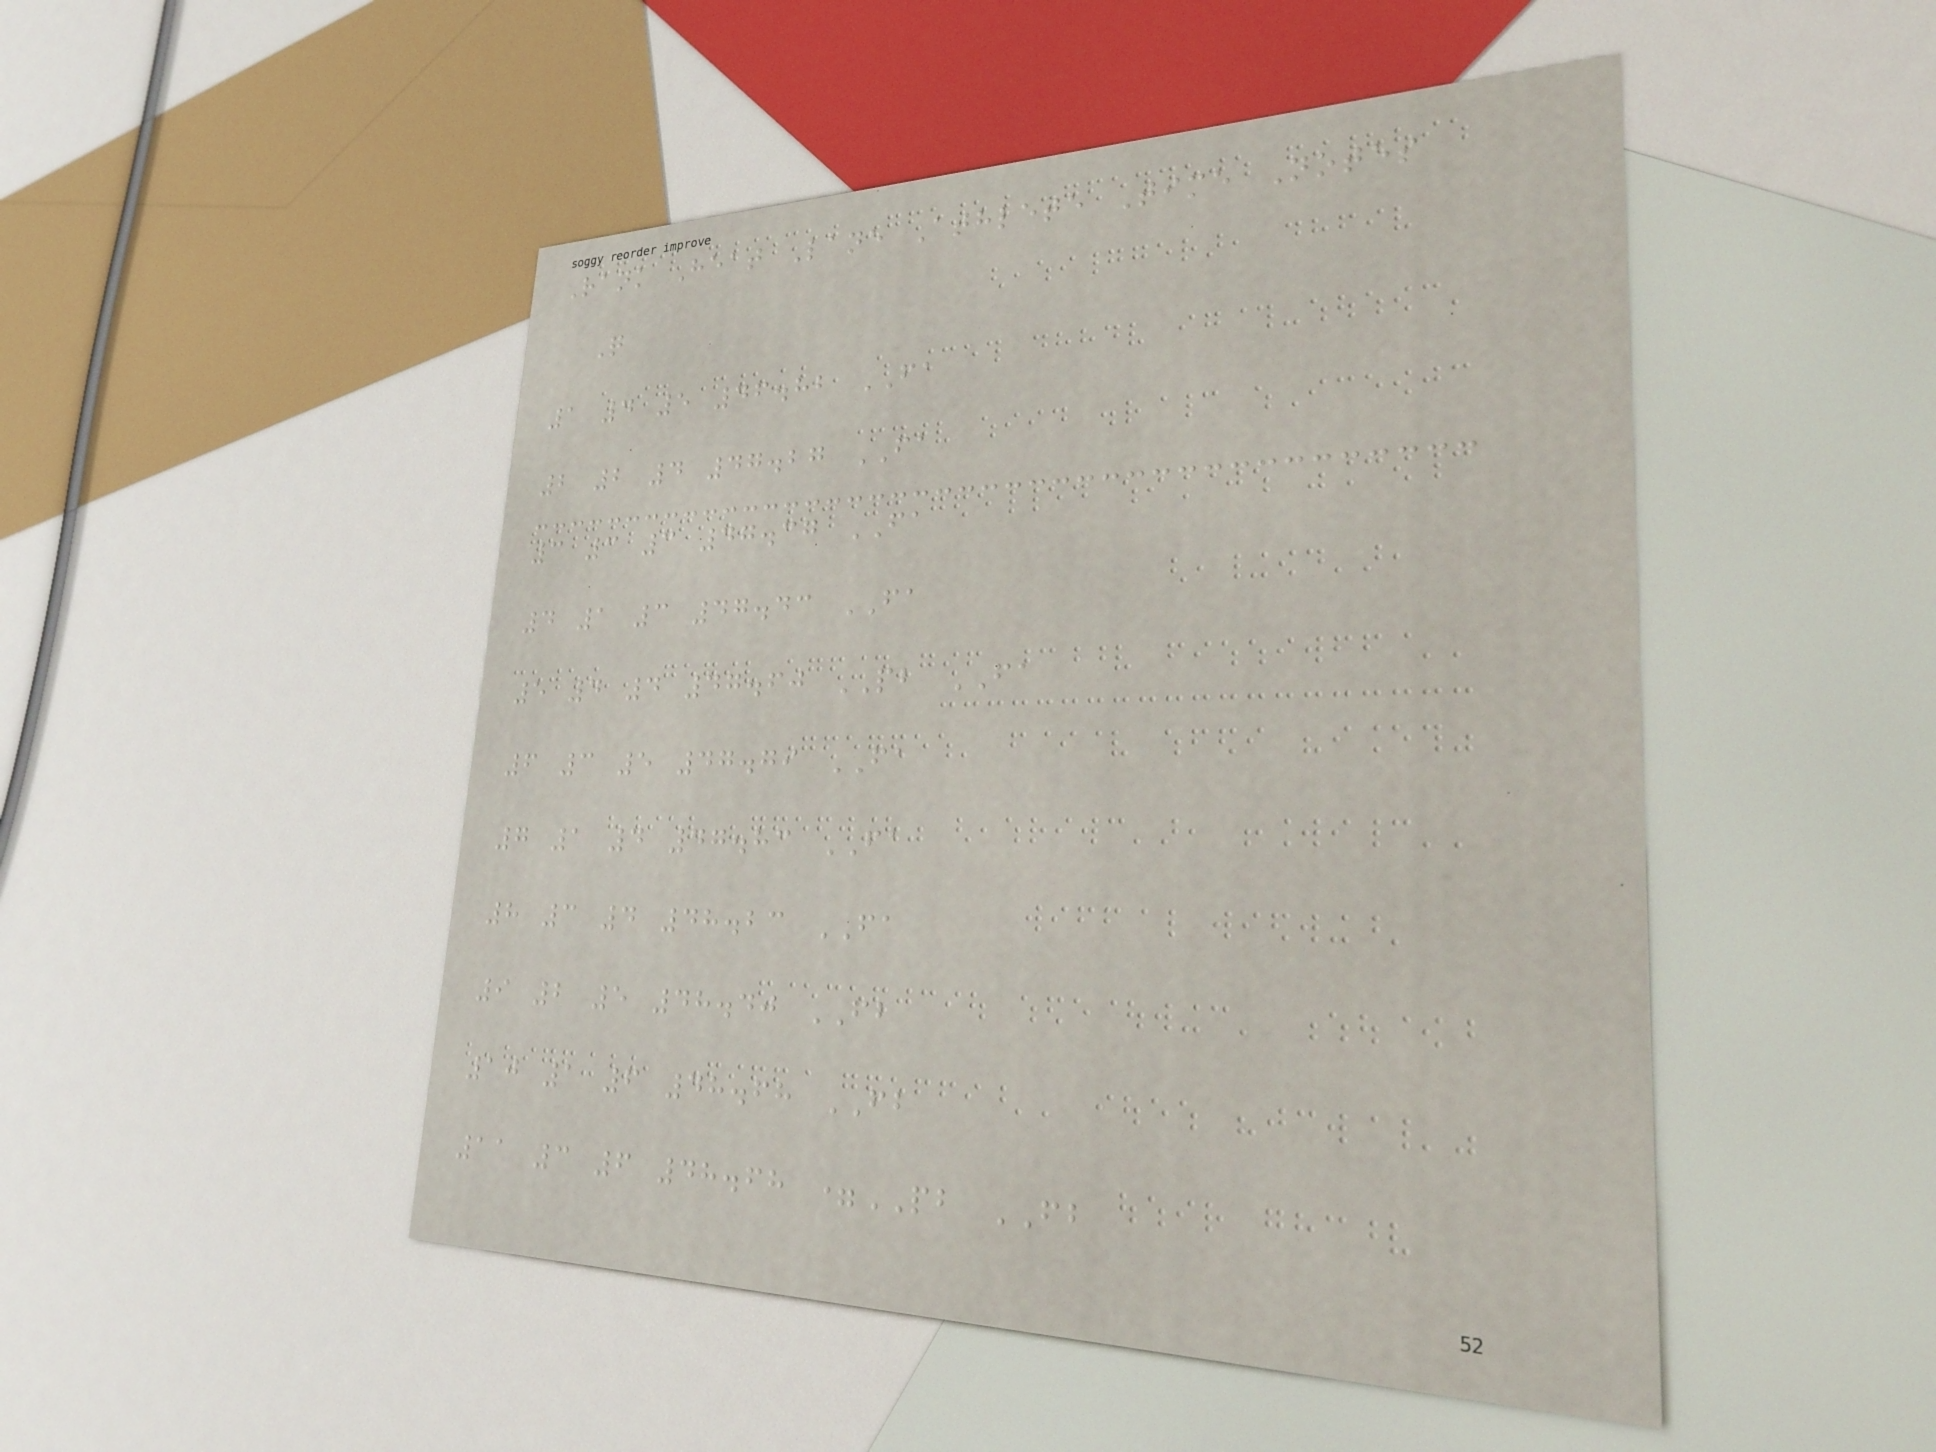Rank Heat Lane Athlete Time Notes
Q
1 4 5 46.82 FA
2 2 4 47.27 FA
3 3 3 47.37 FA
4 1 3 47.43 FA
5 4 4 47.60 PB FA
6 3 5 47.79 FA
7 1 4 47.83 FA
8 3 4 48.23 FA
9 2 5 48.40 FB
10 1 6 48.68 FB
11 3 6 48.68 =PB FB
